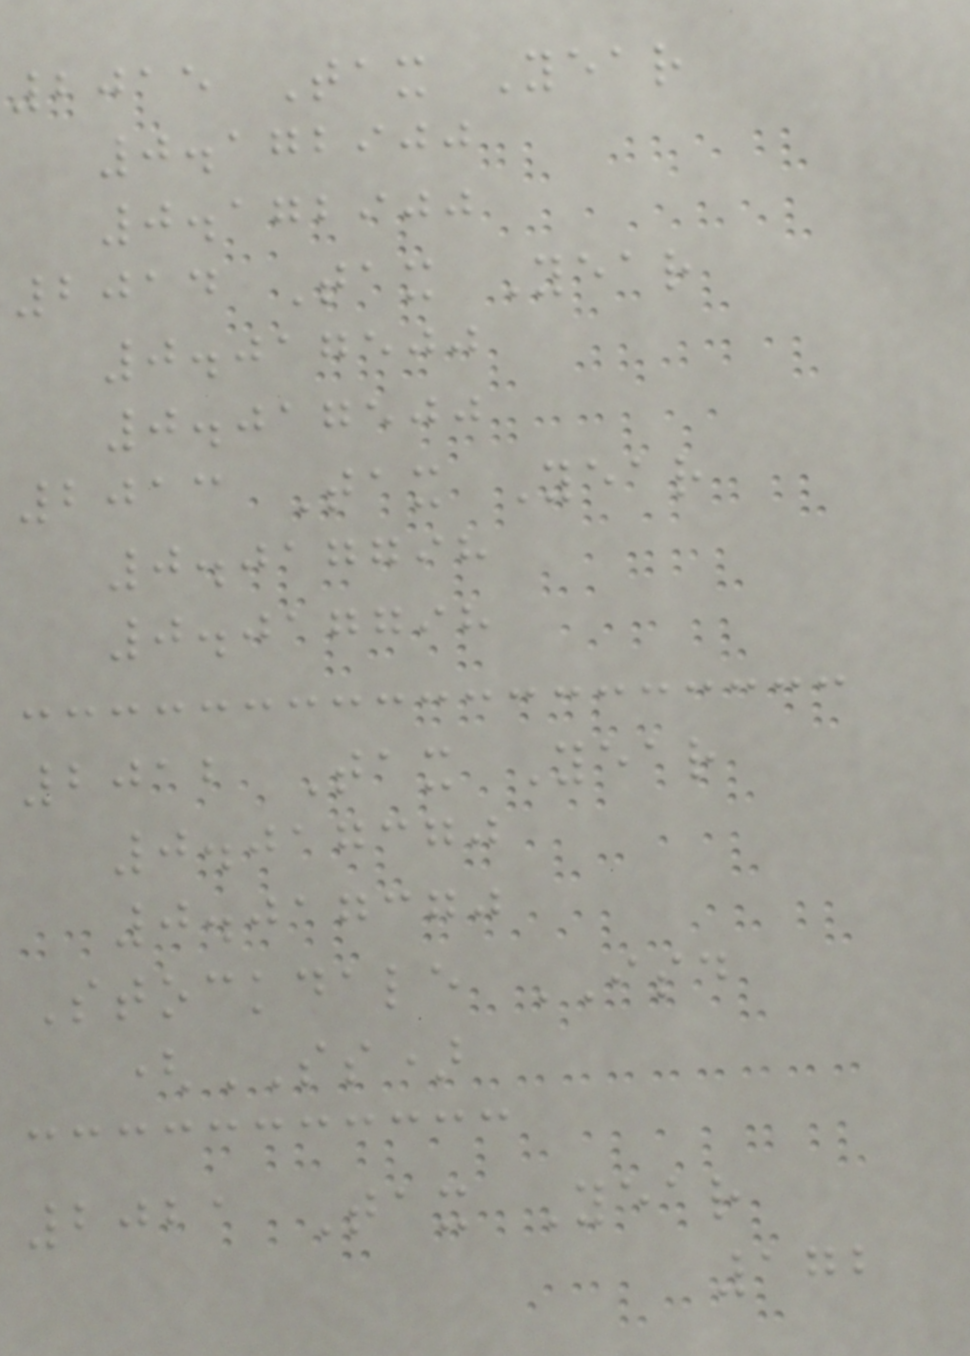2015 Tax Year
0.172900
0.172900
2014 Tax Year
0.017500
0.017500
2013 Tax Year
0.017798
0.017798
2012 Tax Year
0.017370
0.017370
Stockdale ISD
(SS)
2021 Tax Year
172
